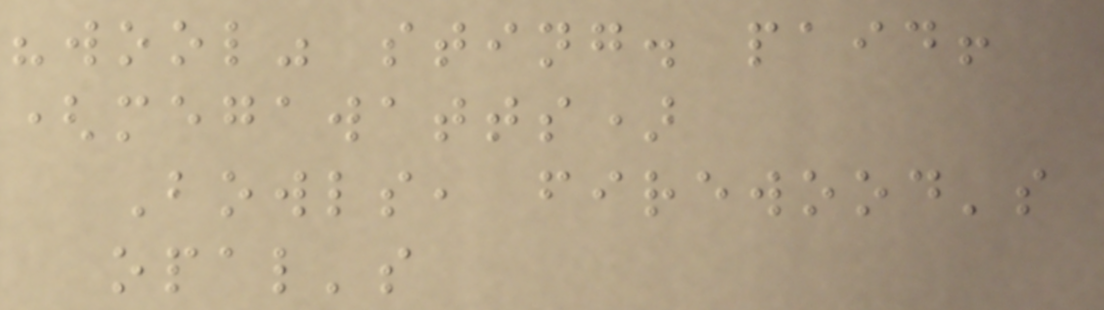"wool" sting. paid!
(megawatts)
Bowls, firewood's
opal's
